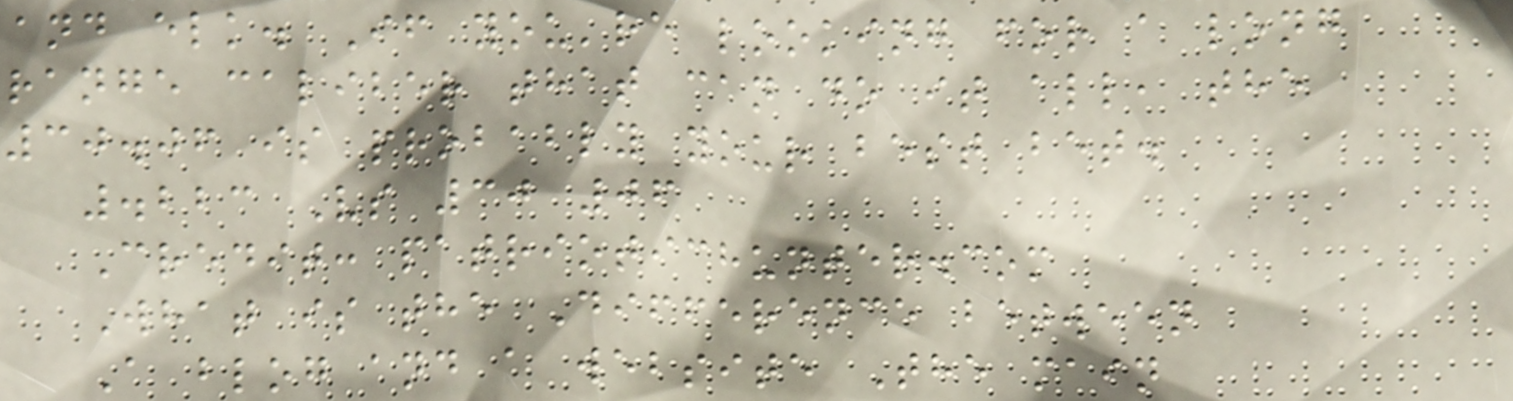and elk. If you're looking for a long
range caliber that can do it all, the
30.06 is probably your best bet.
.223 Vs 30 06
Credit: patriotichunter.com
What is the Difference between
A blog and a website The main
